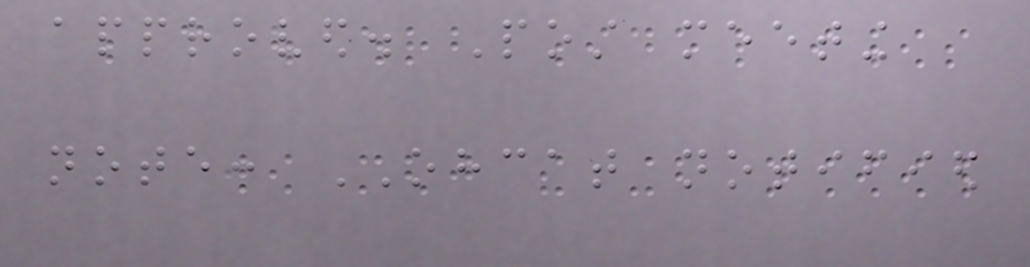approved. Post meeting
note: OHCAT notified
